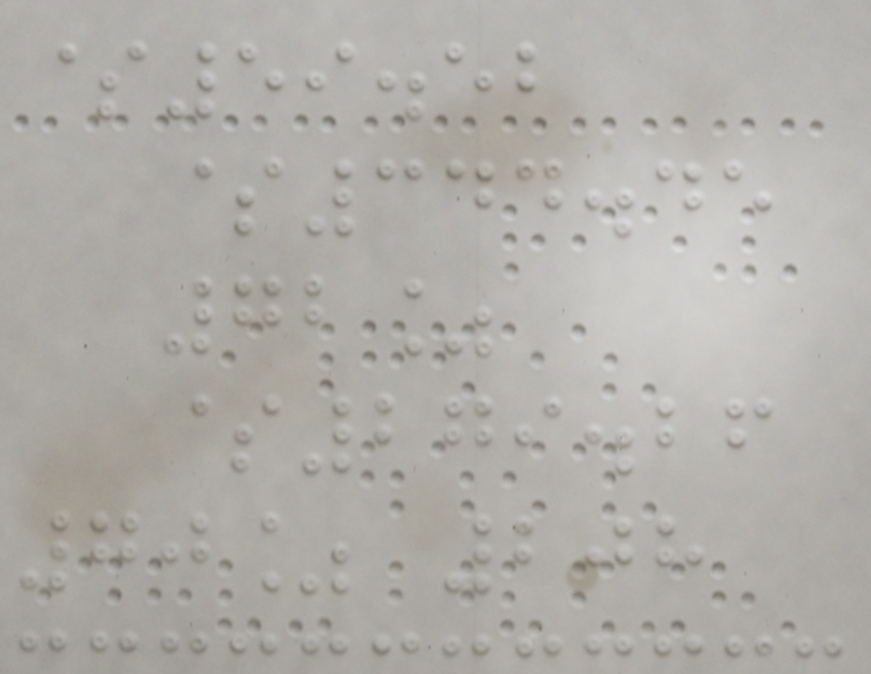$59.52
$344.45
72%
$279.26
70% 208
